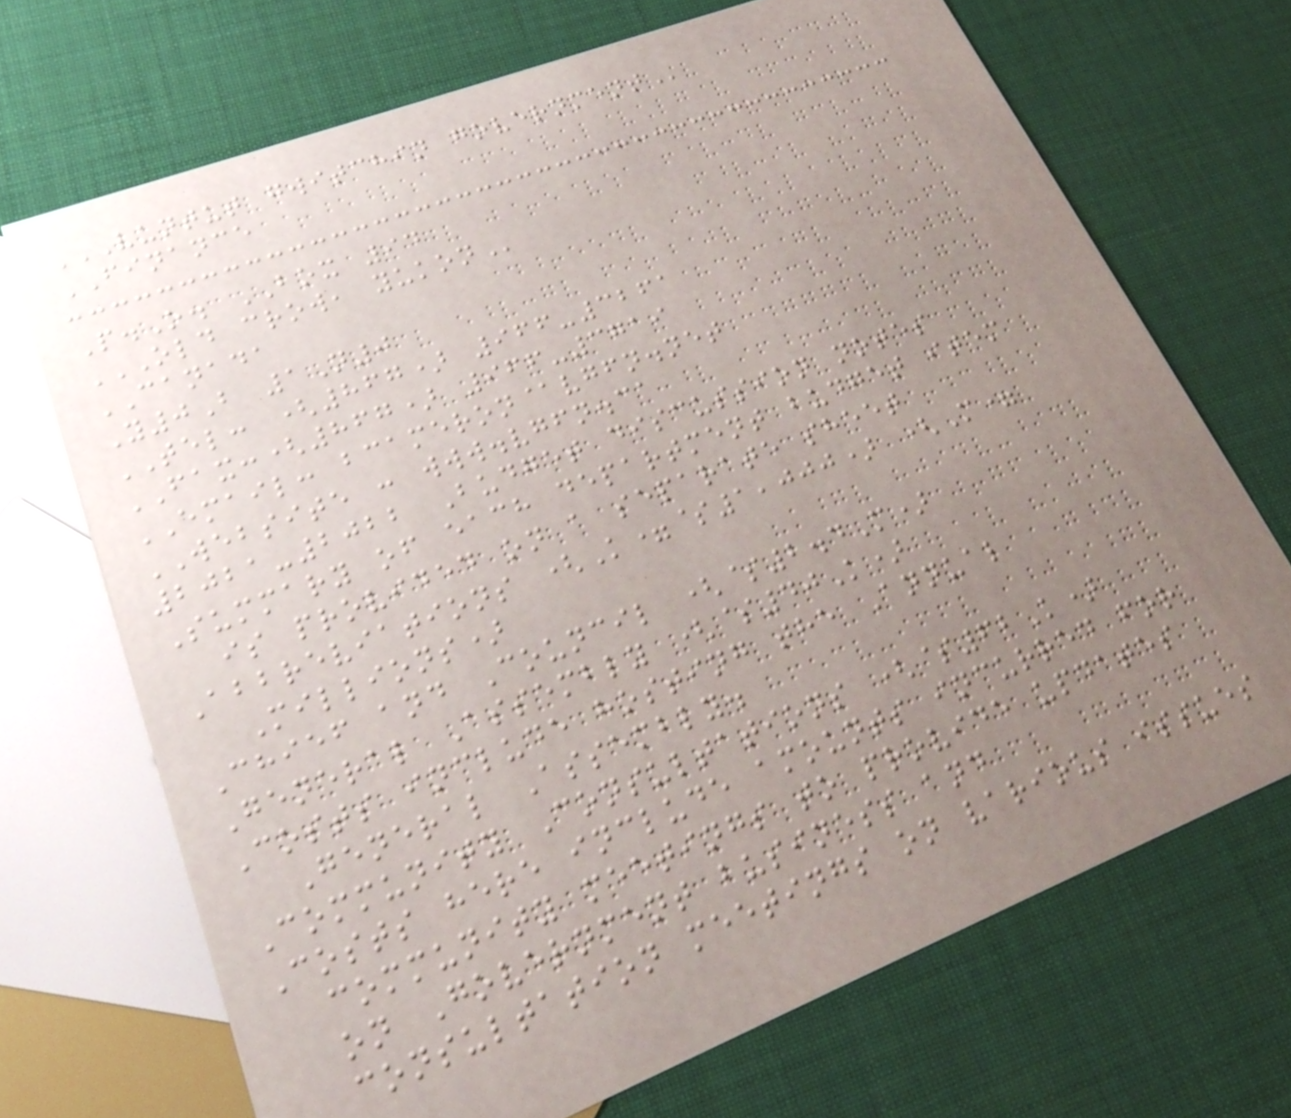VUNTUT GWITCHIN GOVERNMENT
FINANCE
P.O. BOX 94
OLD CROW, YUKON
CANADA
Y0B 1N0
TEL: (867) 966-3261
FAX:(867) 966-3719
EMAIL: bcameron@vgfn.net
WEBSITE : www.vgfn.ca
2021-2022 Budget discussion notes
Summary of each department budget item
is provided on a separate sheet
Abbreviations (K=$1,000) (M=
Millions)
Chief and Council ($2.4M)
General Assembly ($40K)
Costs include hosting the Annual
General Assembly.
Community Consultations ($62K)
Costs here include amounts incurred for
community meetings to provide updates
on Government business and
consultation meetings on various issues
